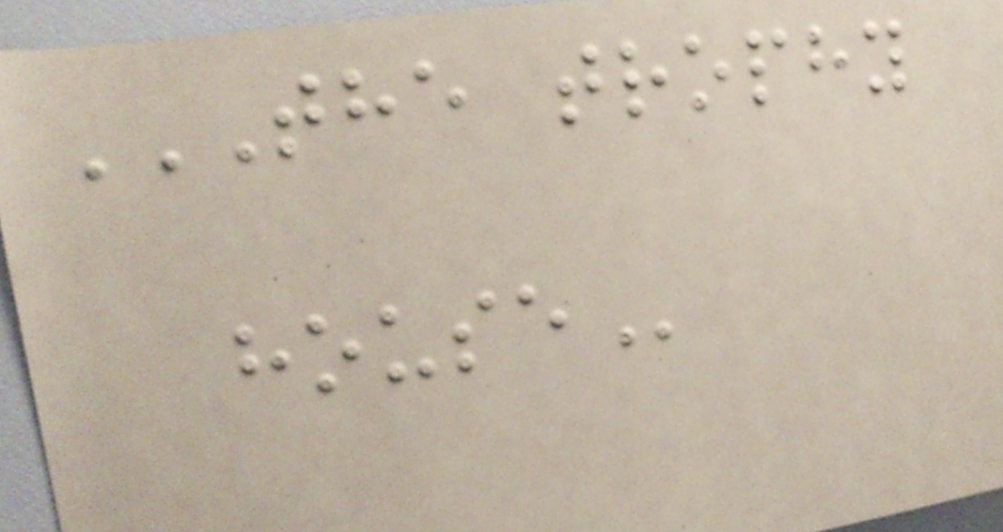THE TROPHY
HOUSE
